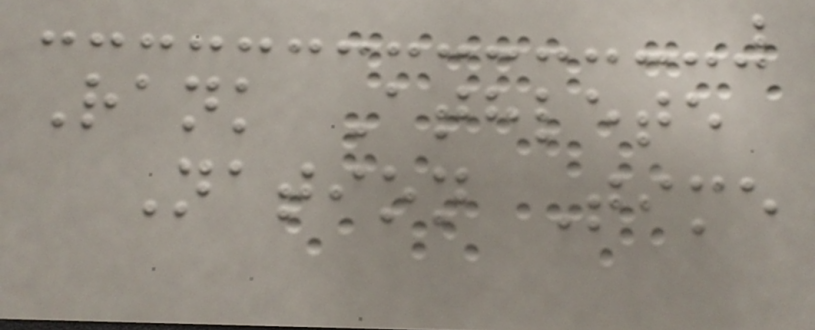Rank Athlete
Nation Time
